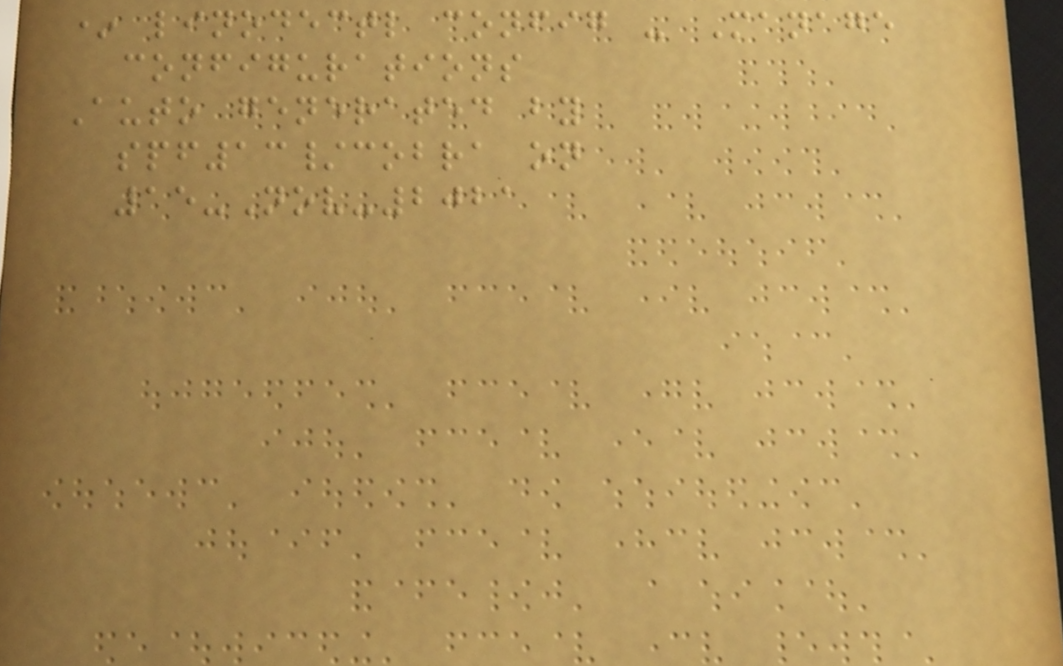* linodectl config - Manage
configurations
Auto generated by
spf13/cobra on
15-Nov-2021
